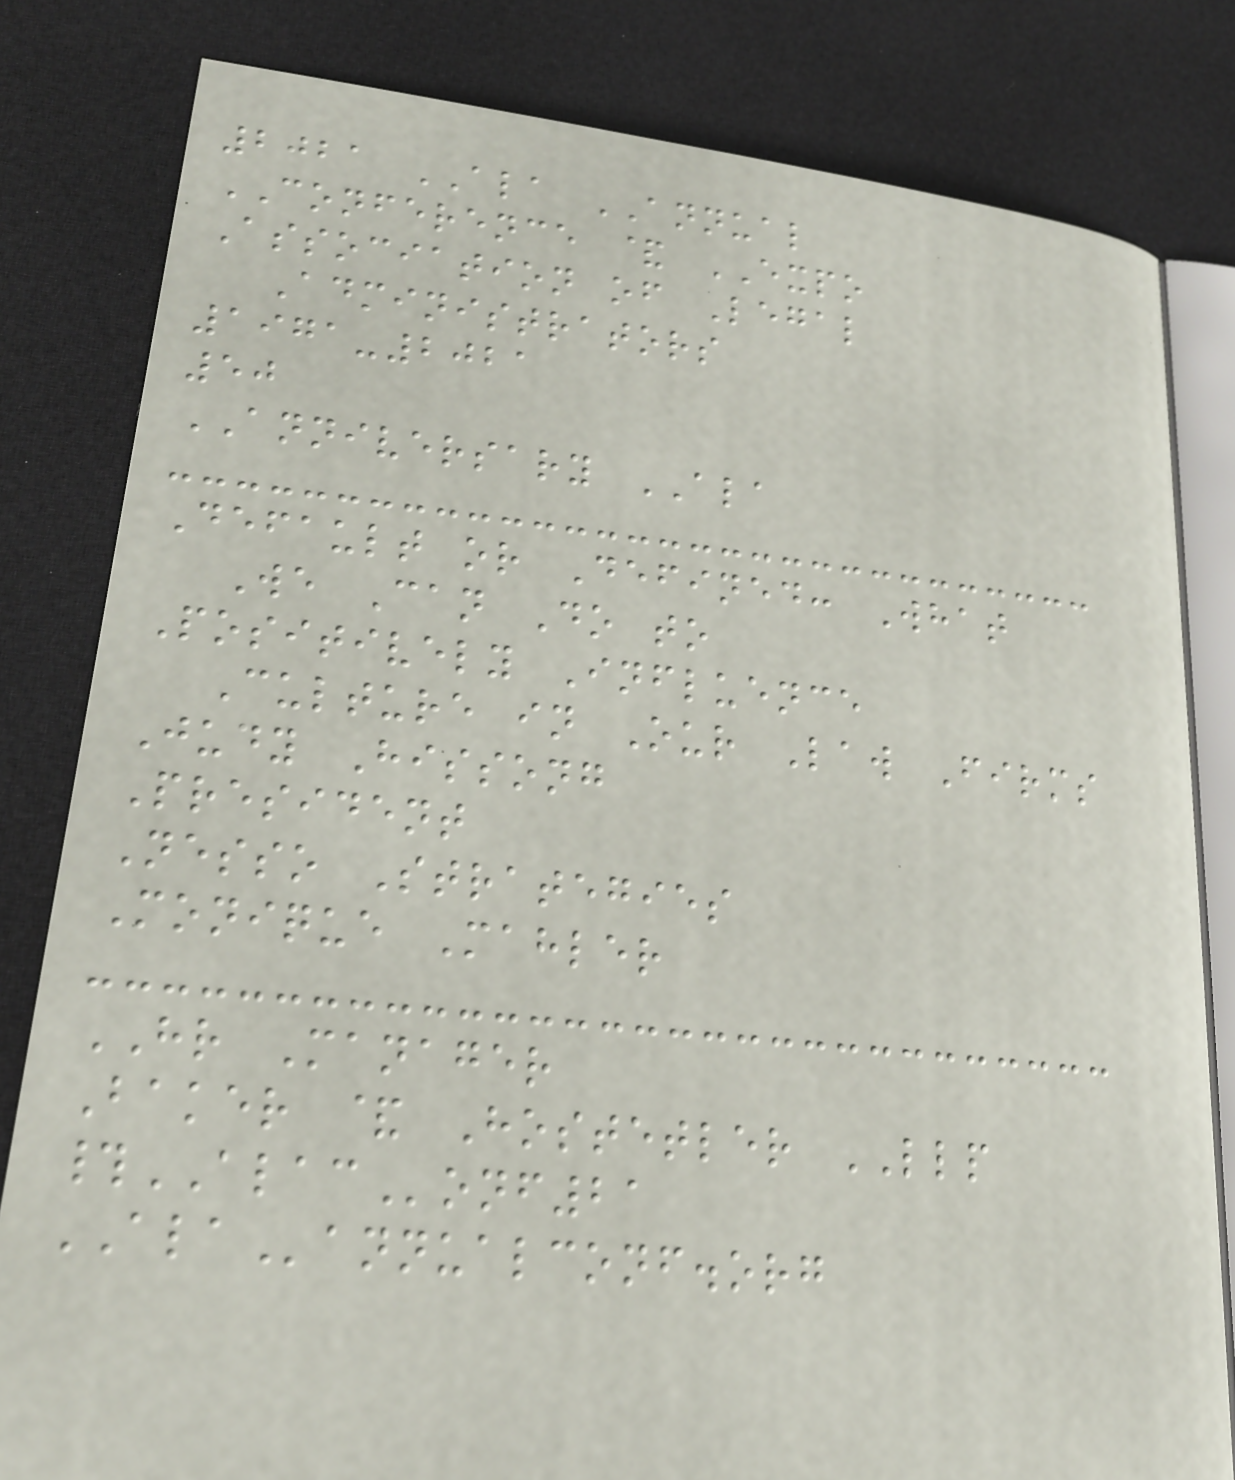2021 ALA ANNUAL
CONFERENCE & EXPO
Association of Legal
Administrators
1971-2021
50
ANNIVERSARY ALA
Default or Defined: What
We Can Do to
Positively Influence
Culture in Our Law Firms
Judy Hissong
President
Nesso Strategies
Monique Mahler
HR Manager
Baker & Hostetler LLP
#ALAConf21
ALAannualconf.org
